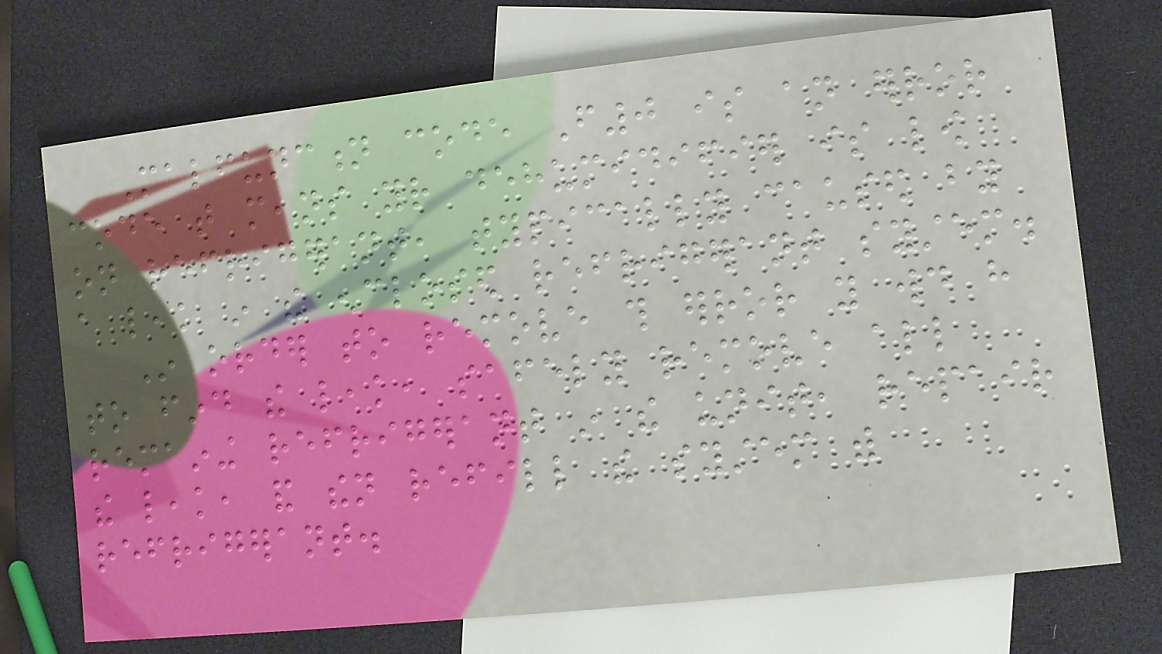Malfunction code F0 is an error
code that means your dehumidifier is low
on refrigerant, typically caused by
a leak in the enclosed refrigerant system.
In order to remove this error you would have
to find the leak, safely remove all
remaining refrigerant in the unit, repair
the leak, and then refill the system with
refrigerant.
